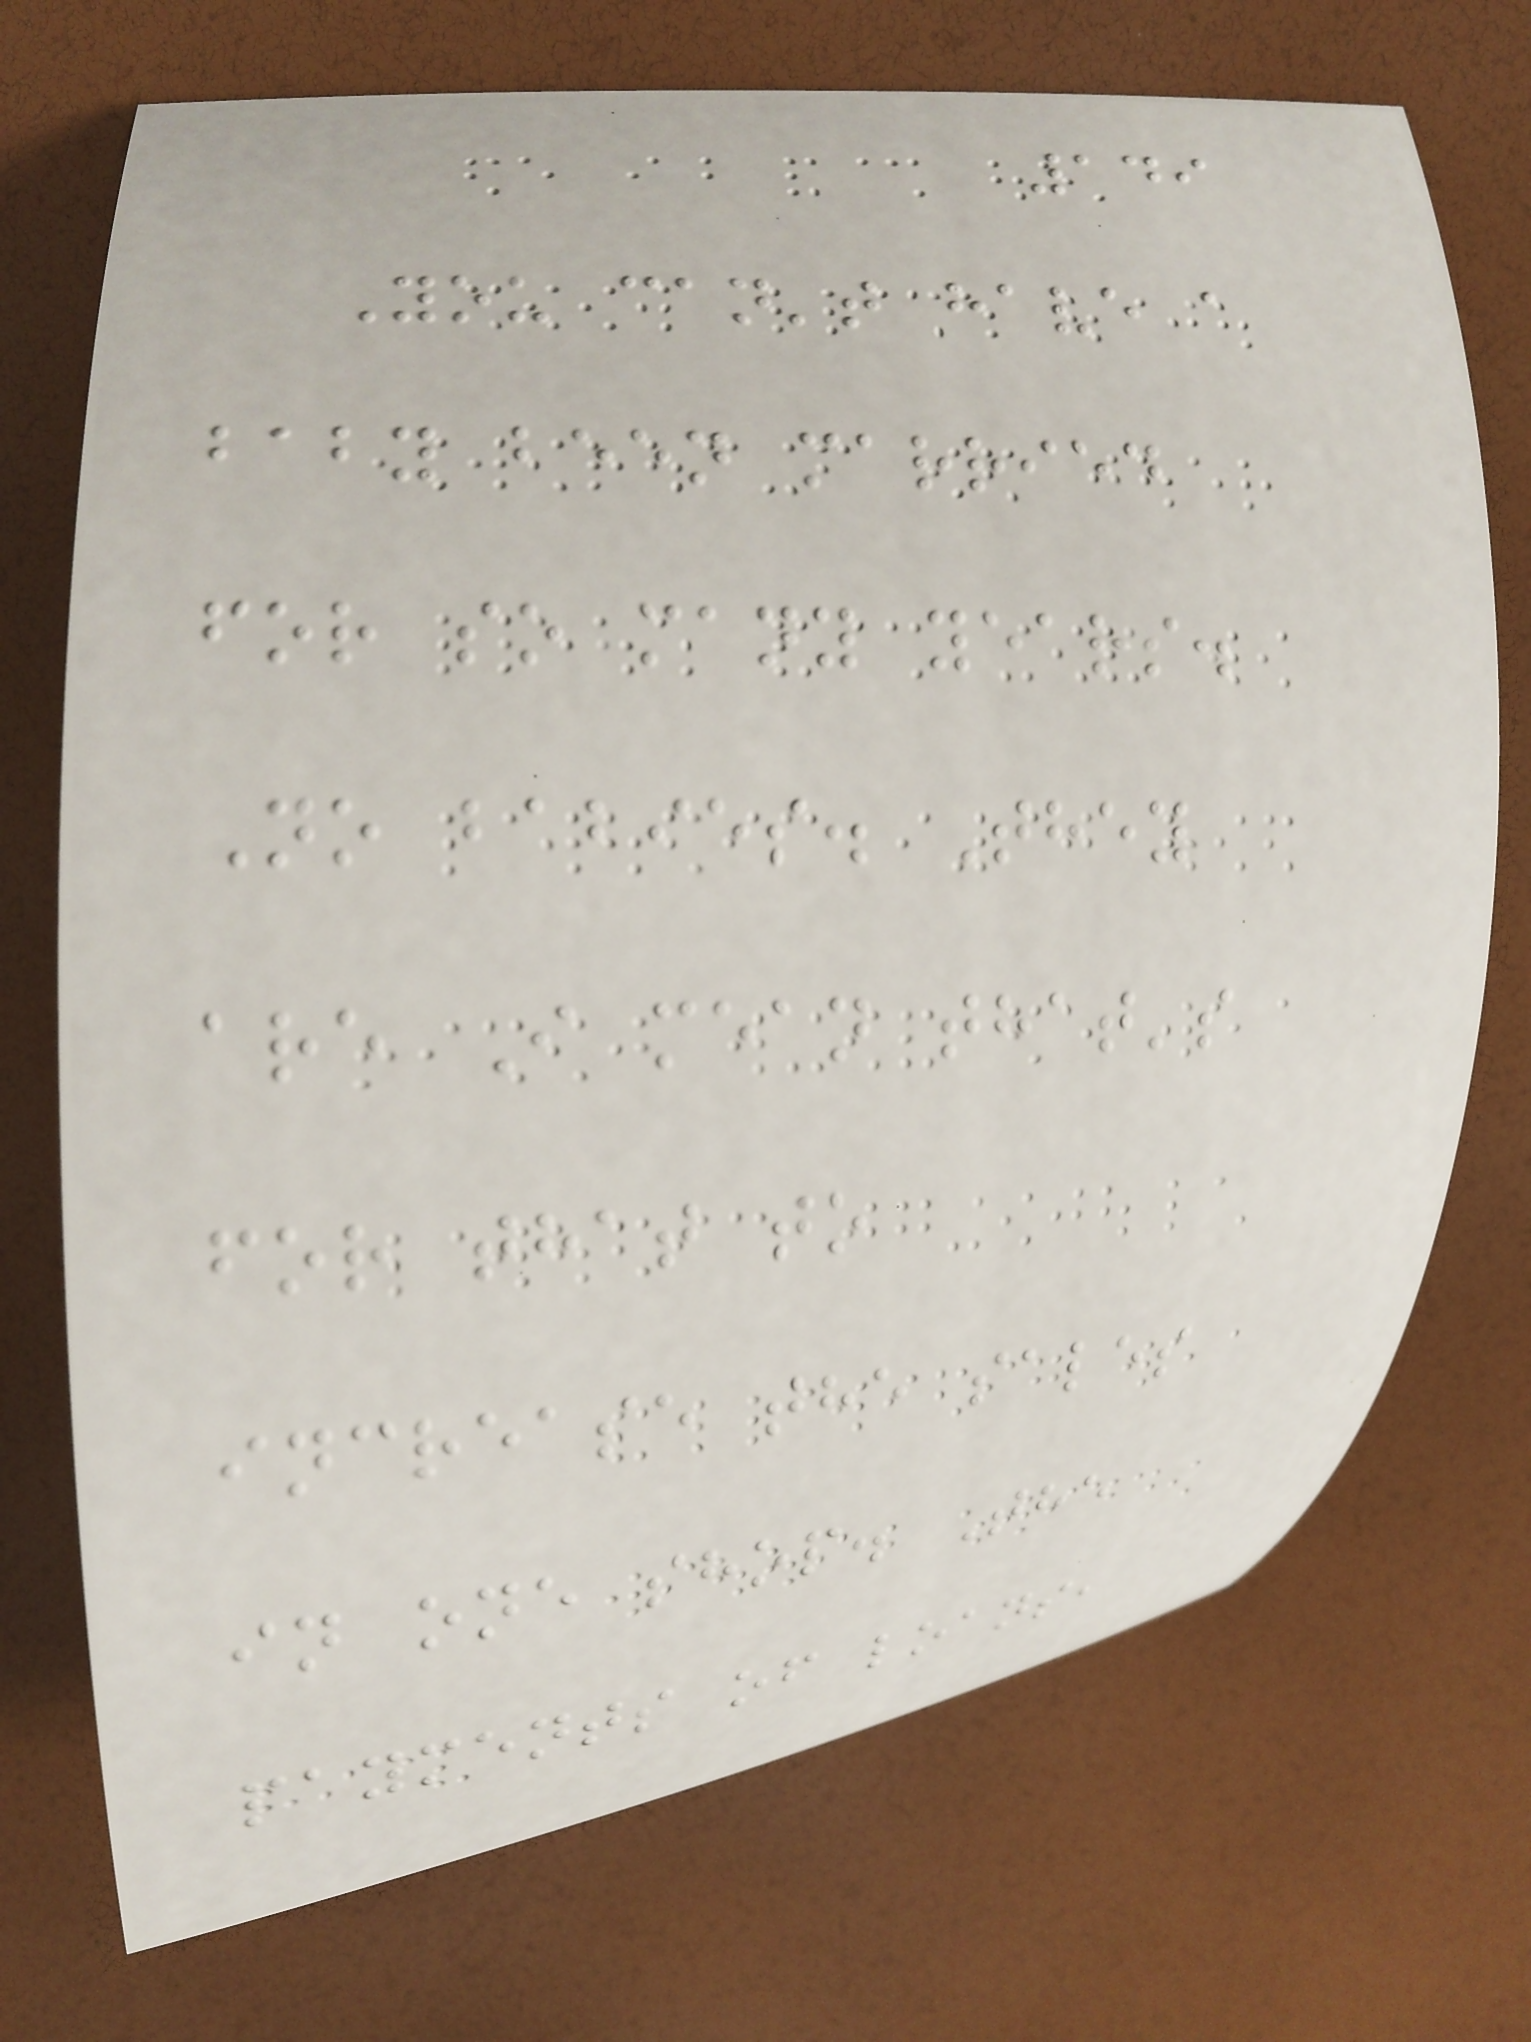149
You can't have a
baby been married
for so many years.
No babies. They
are I mean that's
for that to
increase the sales
in one shop. The
payments of loans,
